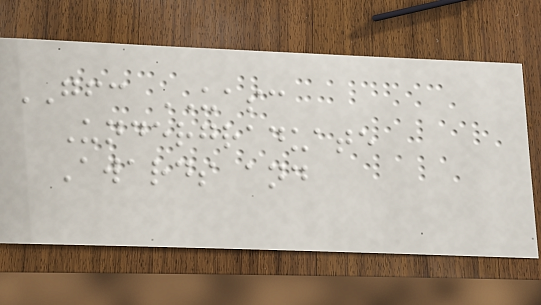GFC UASC
Undergraduate
Awards and
